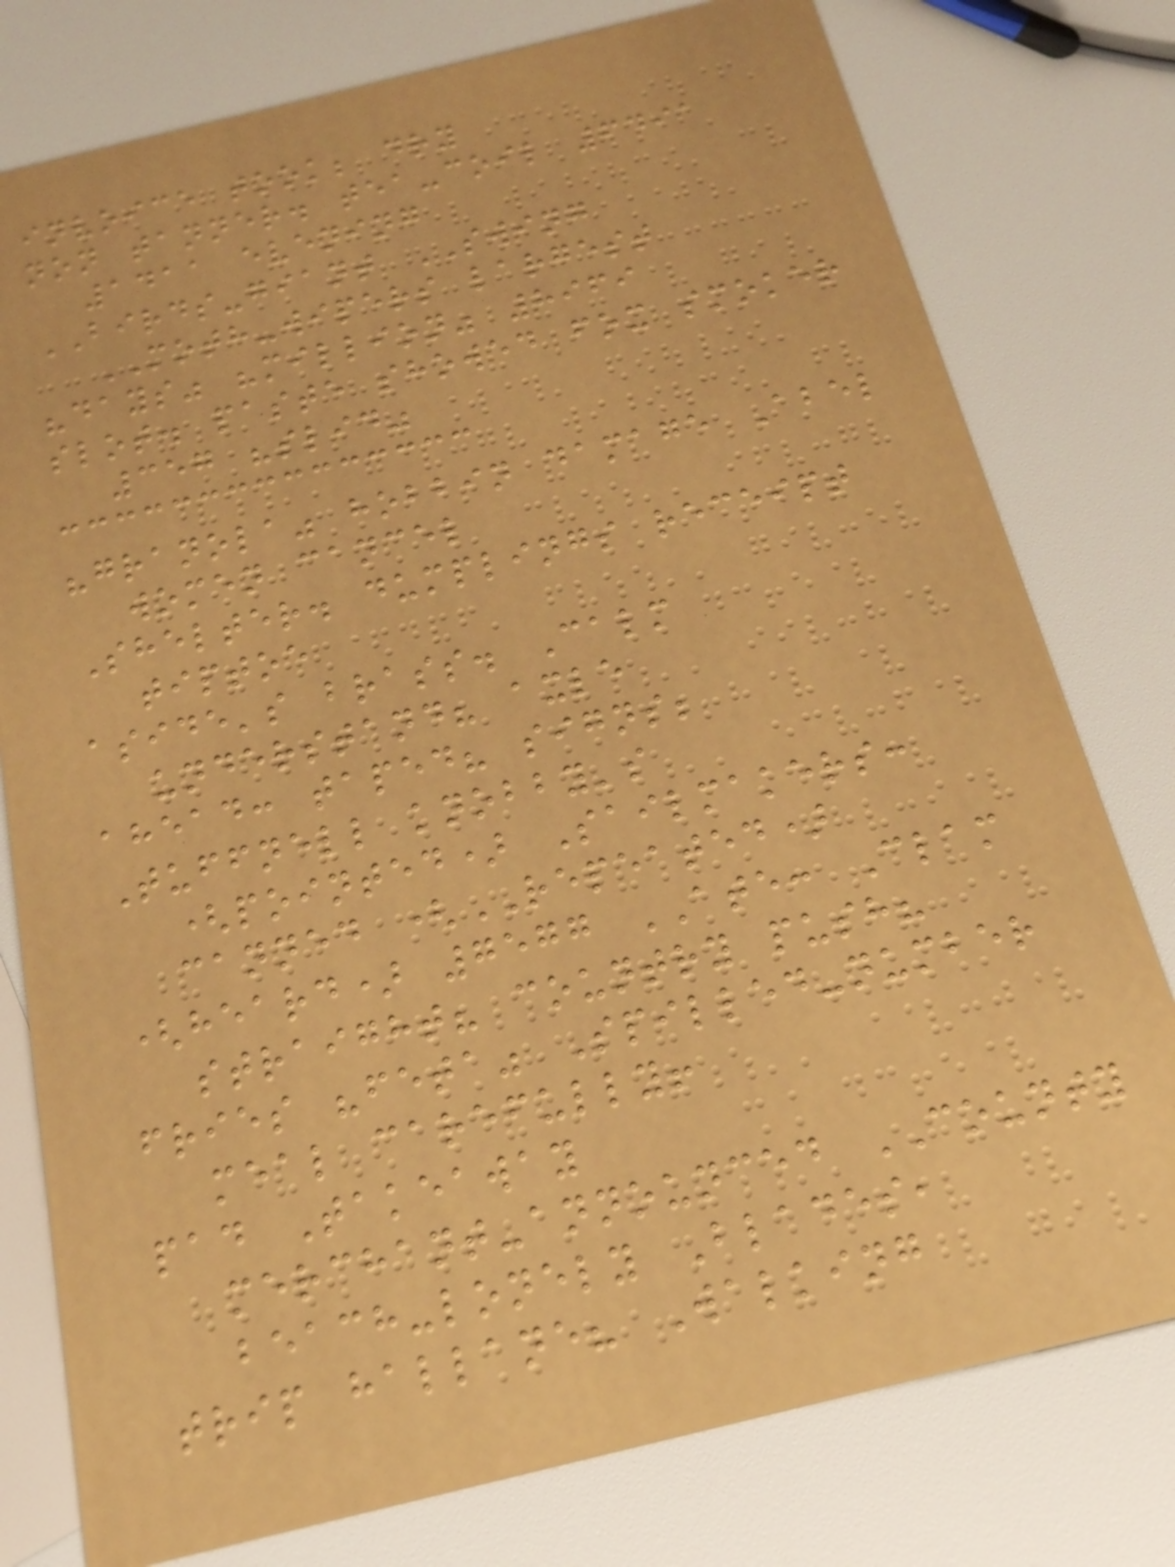invoice took; dry
non tanner. tea-coil 6491
1411 evening
BIRDS-giant SWING
MOTH-wipers largest
"days" "million" 8969
slot. paste showed fox smoker
357 "slid"
"granola" hobbin damage Abel
women cancel
Shelter. dumplings receipt
tiptoe
aside's brass. Calm
understand? axle
ahead: taped? signs;
Tuffnell knobby's
(pointed) Sailmakers:
canned (REPEATED)
(heard) 7577 ATE: Clam
straight? country push?
fries "feta" Spilled-number
meal carefully!
pad Takeaway
merchant-announced COUNTY
beach-lonely Blades,
trip hallane? Walking
